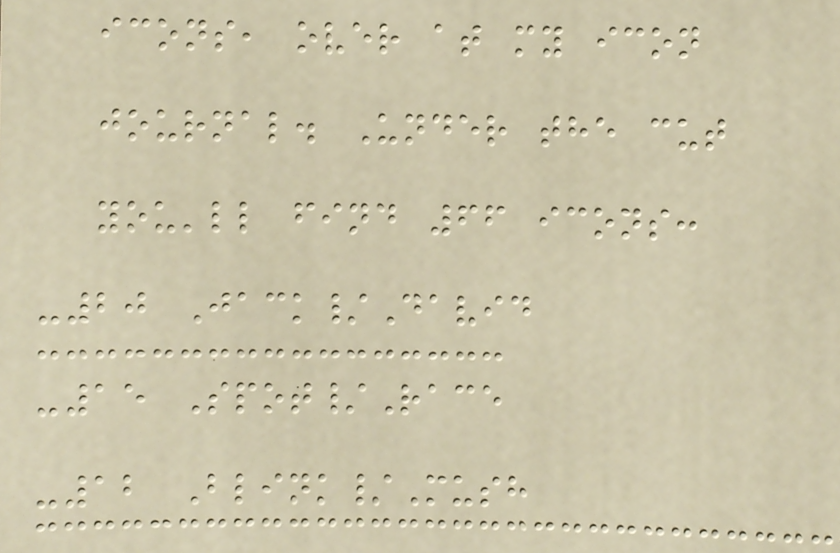icons, over at my icon
journal. Under the cut
you'll find 66 icons:
-20 Jack/David
-15 Spot/Race
-12 Blink/Mush
